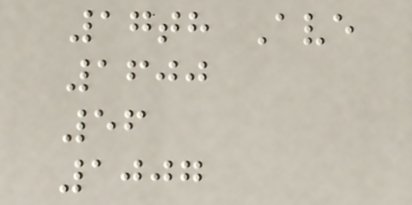17th Ave
1600
56
1007
